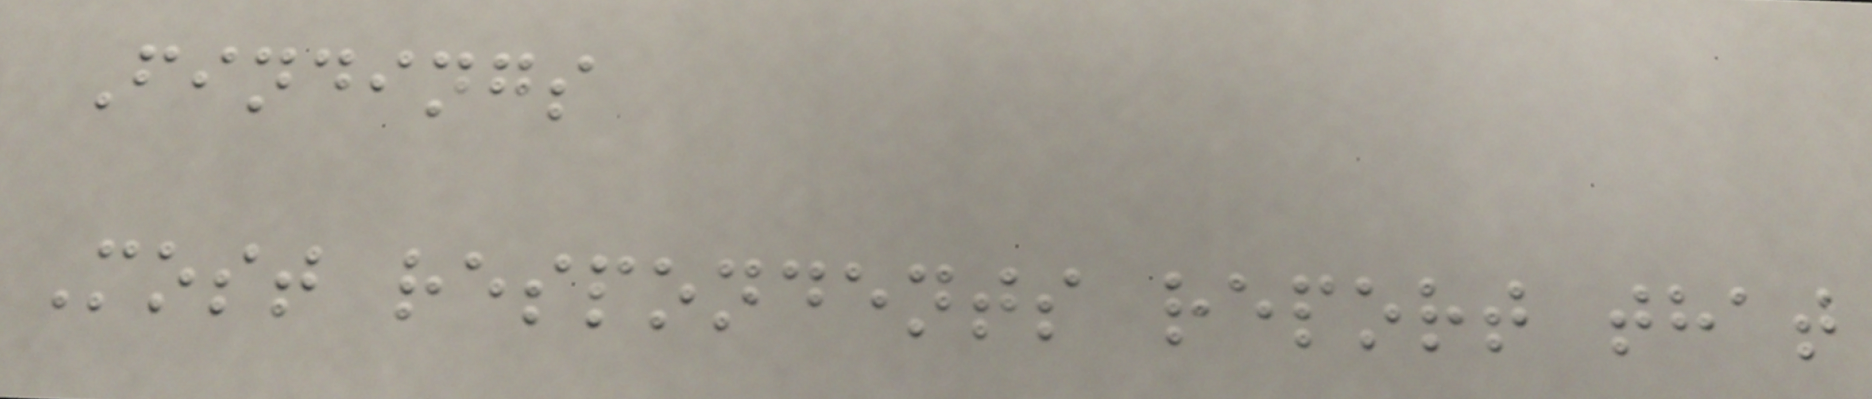Findings
Most respondents report that
